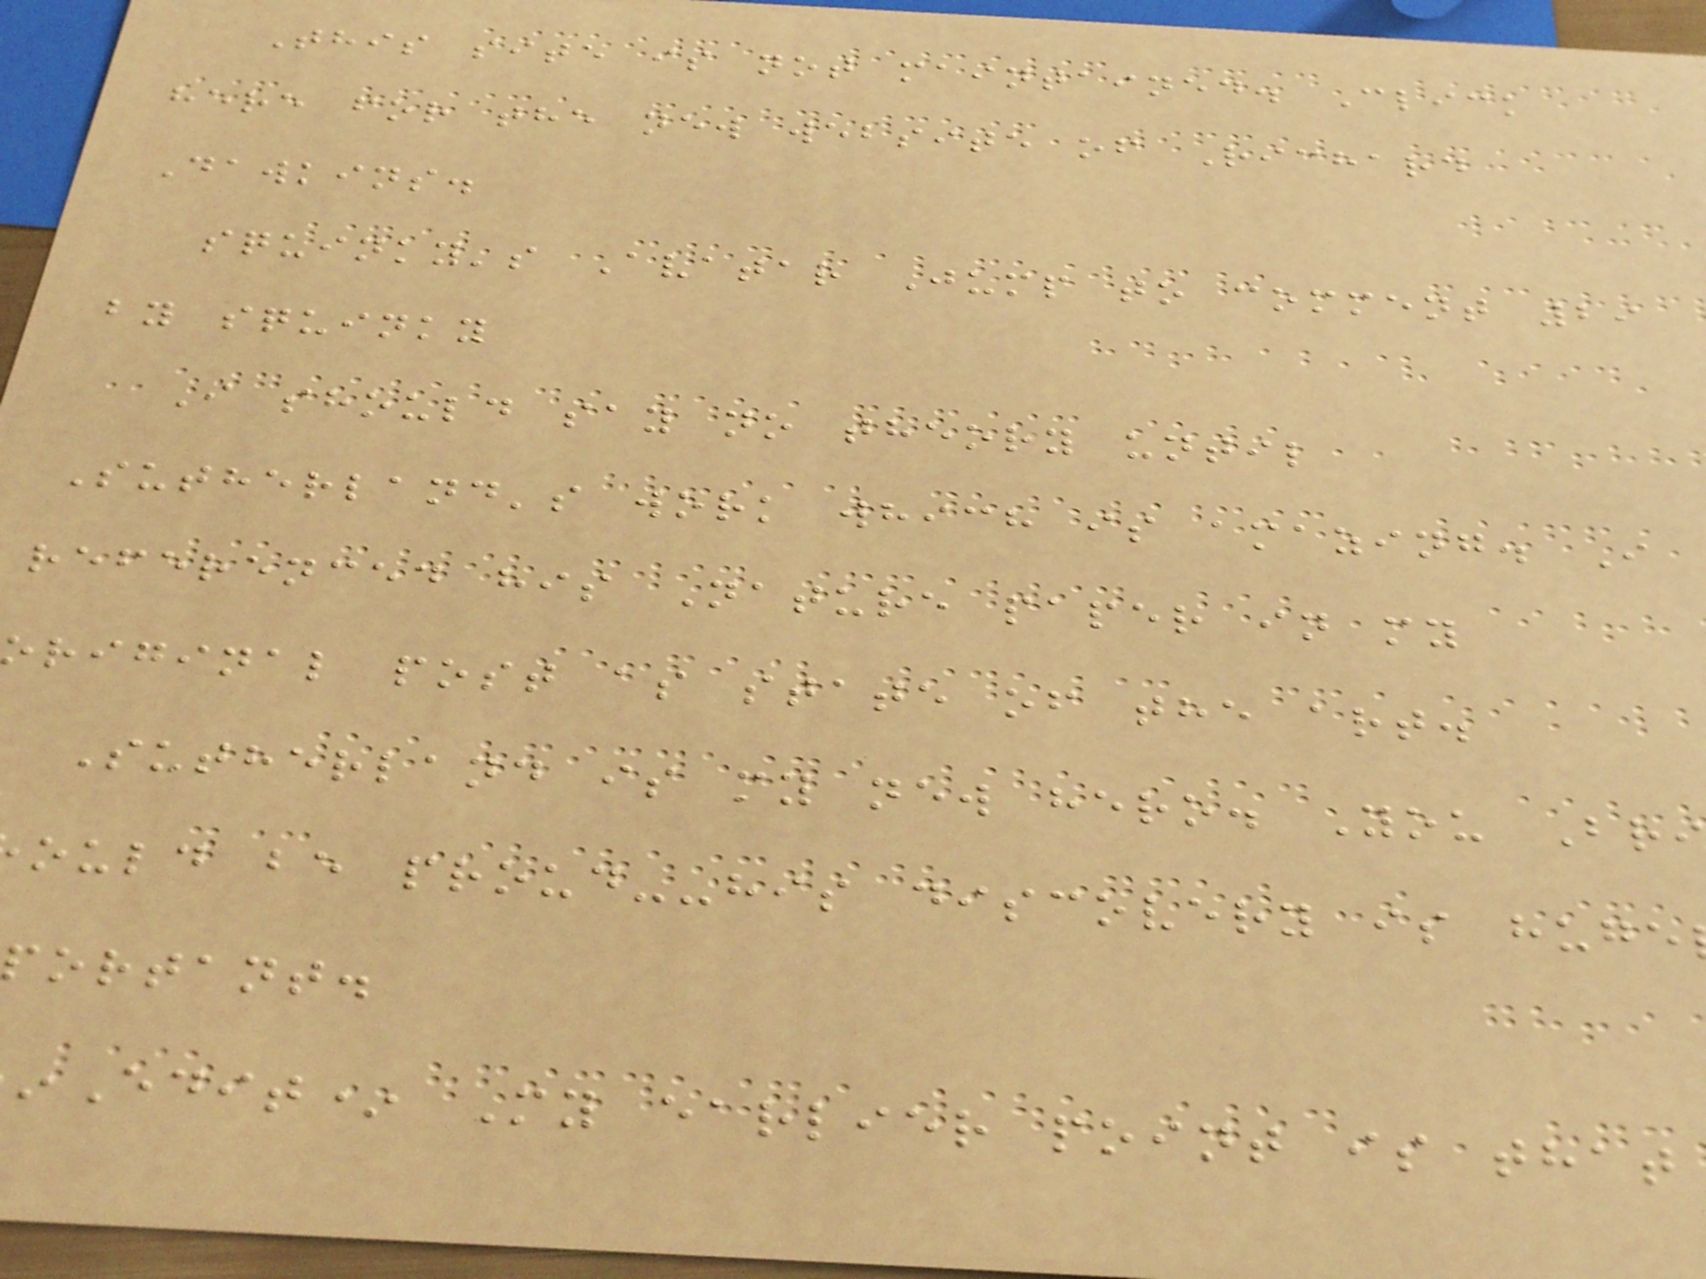This site is not maintained. Click
here for the new website of Richard
Dawkins.
squinky's Avatar Jump to comment 29
by squinky
I should say no theory until
Sutherland's work which is amazing. I
referenced his Nature paper in my
riginal post as state of the art.
Sutherland is my new hero. You Br
ould be proud--his discovery is huge
ortant.
Edit* My earlier point is that
